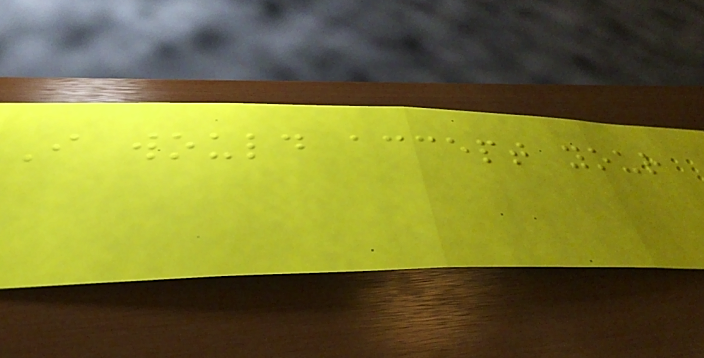I would accept your
